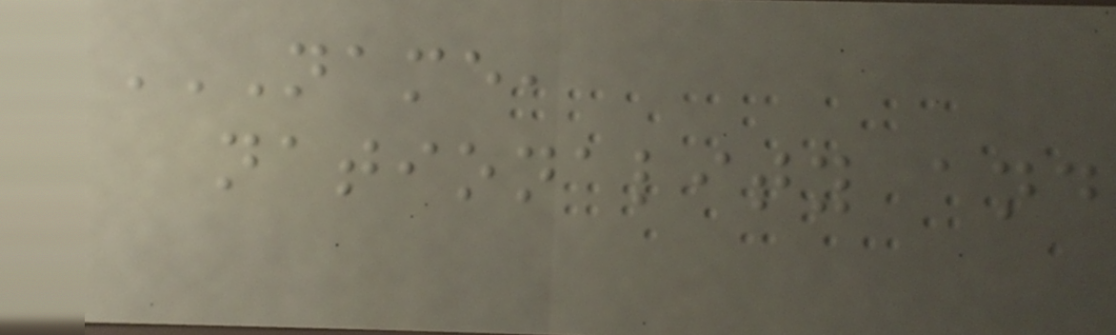NAME,
NATIONALITY AND
